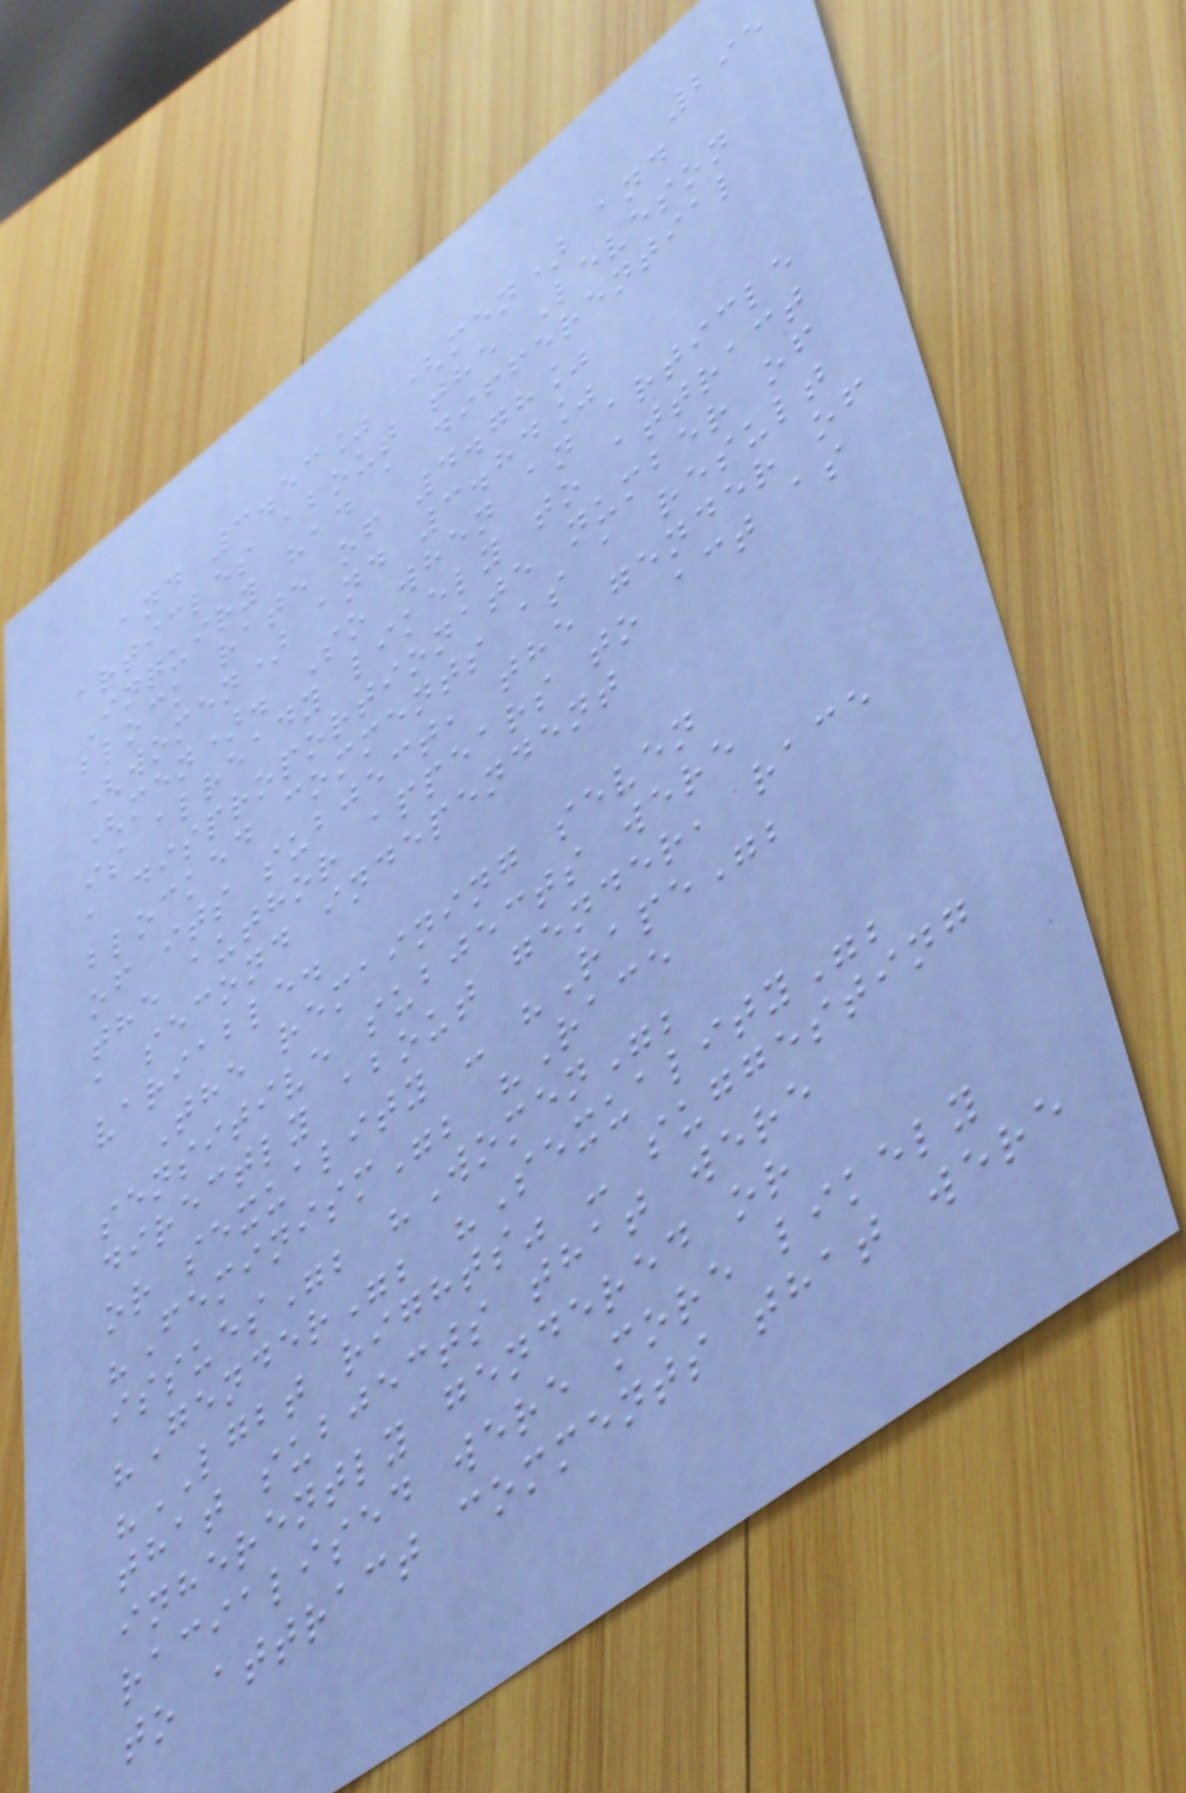295
and 3.53% (men) and
articles about the Leveson
Inquiry had a differential
block rate of 4.78%
(women) and 3.84%
(men). So when an article
is already likely to attract
a disproportionate number of
blocked comments as a result
of its subject, the gender of
the author appears to act as
a second independent
variable.
The remaining seven
sensitive subjects were
directly about gender, race
or sexuality - "Rape";
"Feminism"; "Race
issues"; "Women";
"Gender"; "Sexuality";
"LGBT rights" - suggesting
that subjects that were
inherently gendered or
racialised were more likely
to attract comments that were
